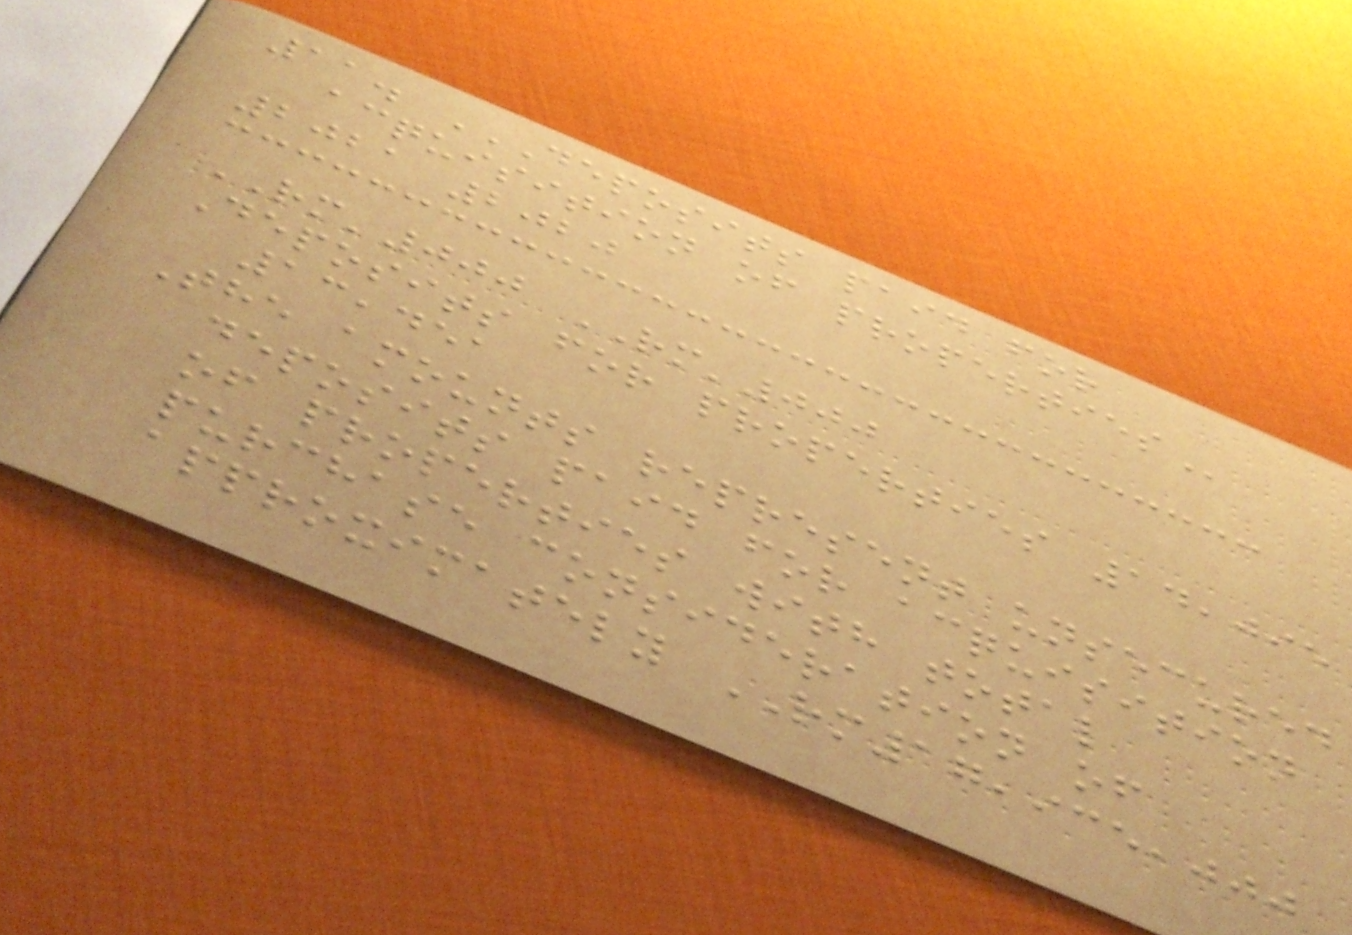11. DEPOSITS PAID FOR
ACQUISITION OF PROPERTIES
2021 2020
RM'000 RM'000
Deposits for properties 14,095
13,451
The amounts represent unsecured
deposits paid for acquisition
of properties with total
purchase consideration of
approximately RM17,935,000
